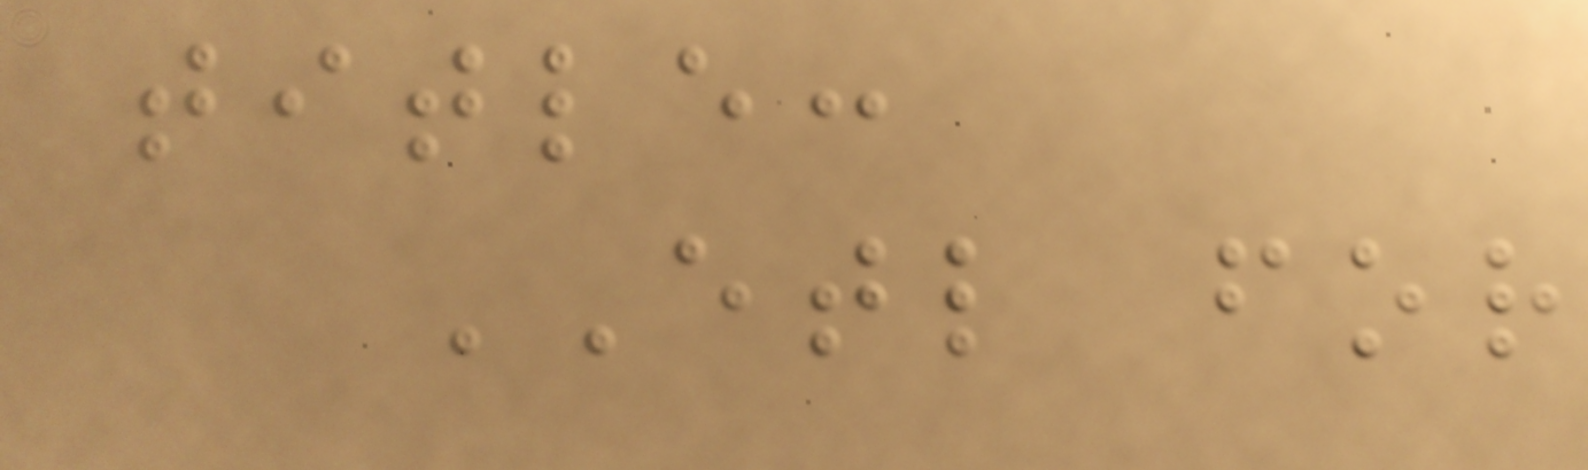title:
ETL for
